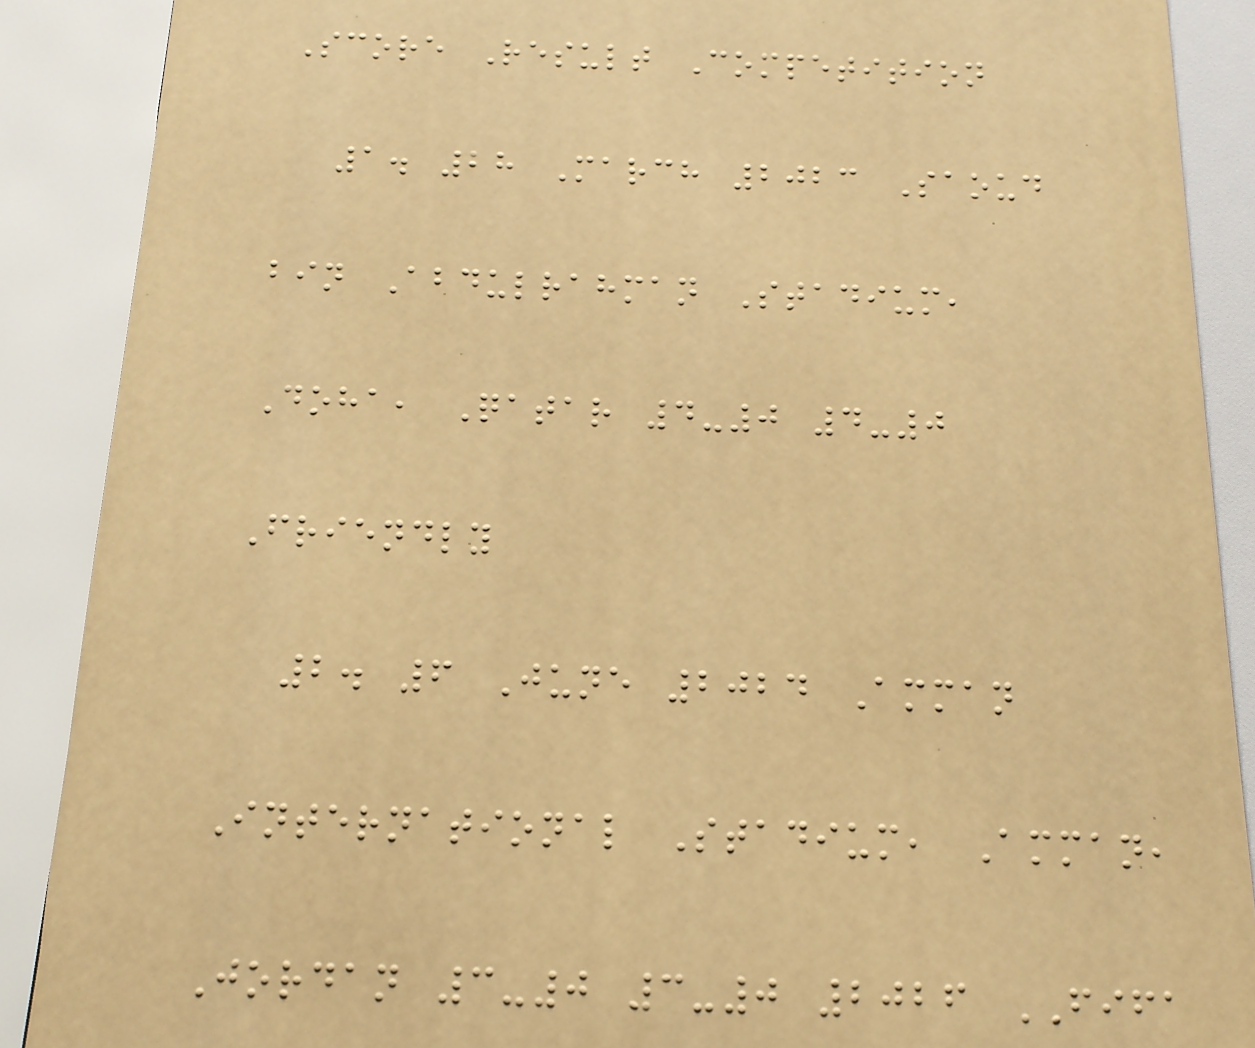Score Result Competition
1. 28 March 2023 Saoud
bin Abdulrahman Stadium,
Doha, Qatar 4-0 4-0
Friendly
2. 6 June 2024 Amman
International Stadium, Amman,
Jordan 3-0 3-0 2026 FIFA
